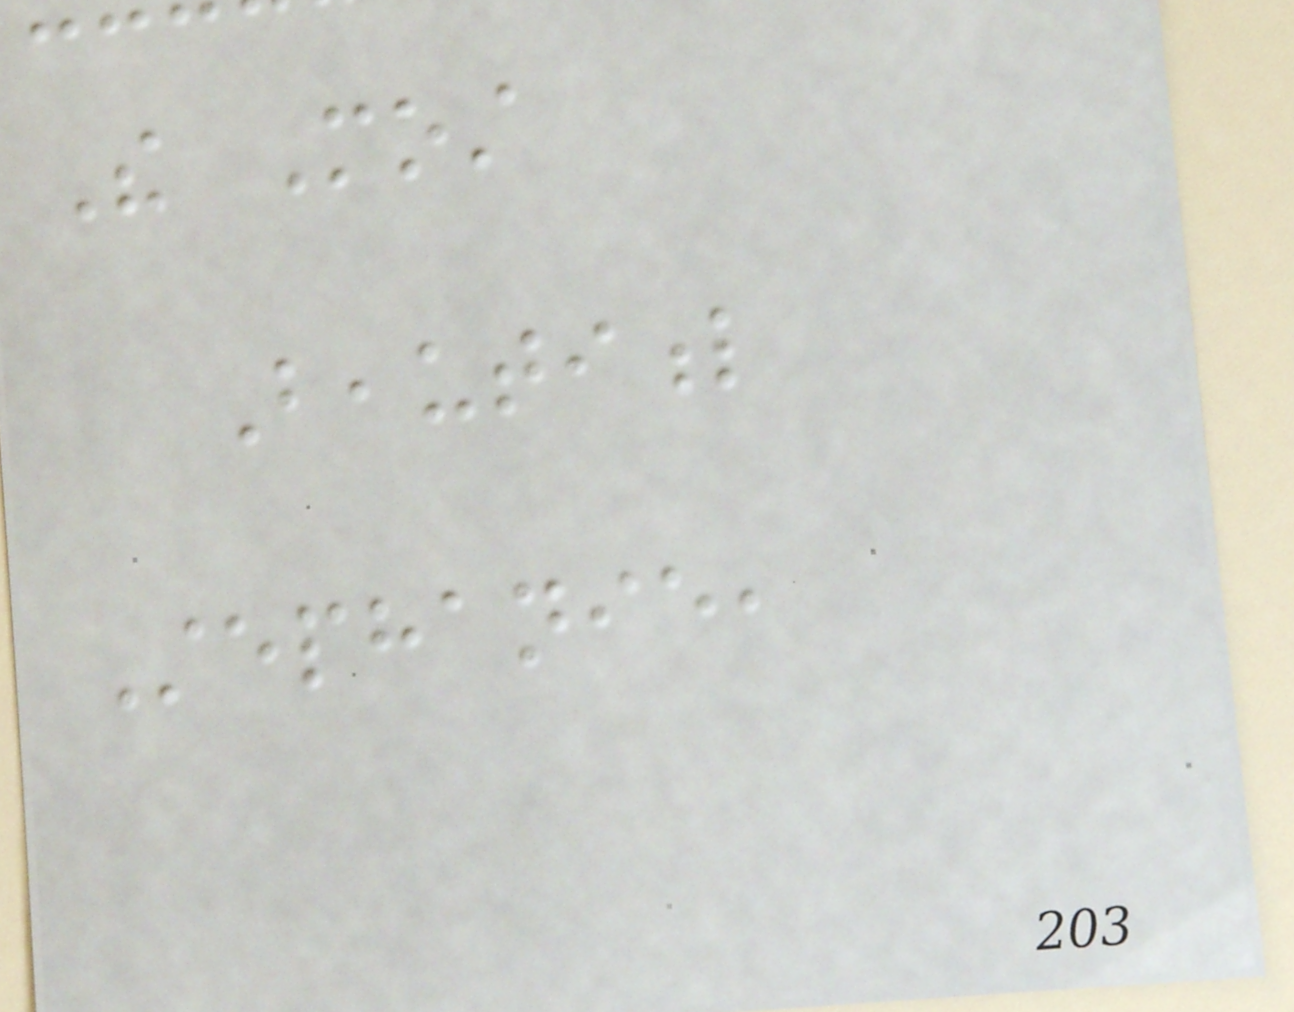The Most
Beautiful
Stephanie,
